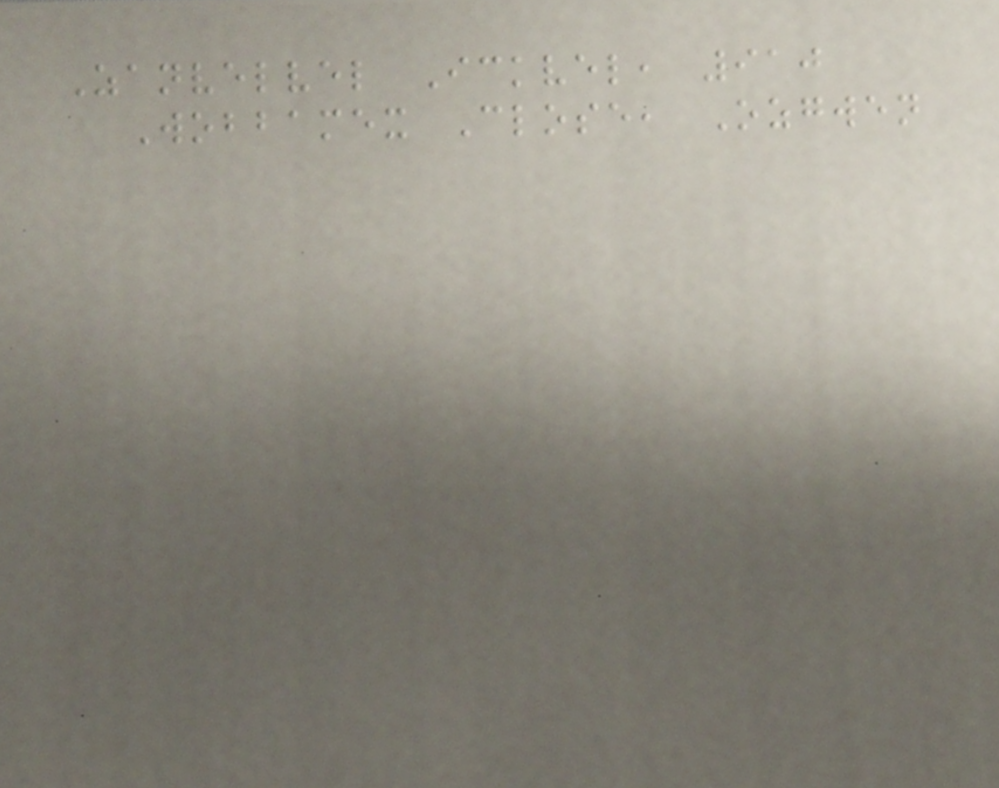Zanvelvel Ickvel, 910
Wobbamex Close, Ozgwen
